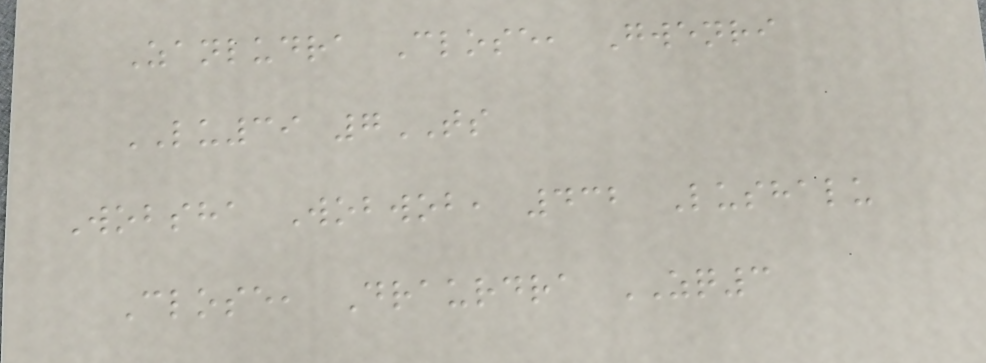Zanludra Close, Gwenri
LU39 7TS
Wobsha Wobwob, 432 Lushalu
Close, Draurdra ZQ3
